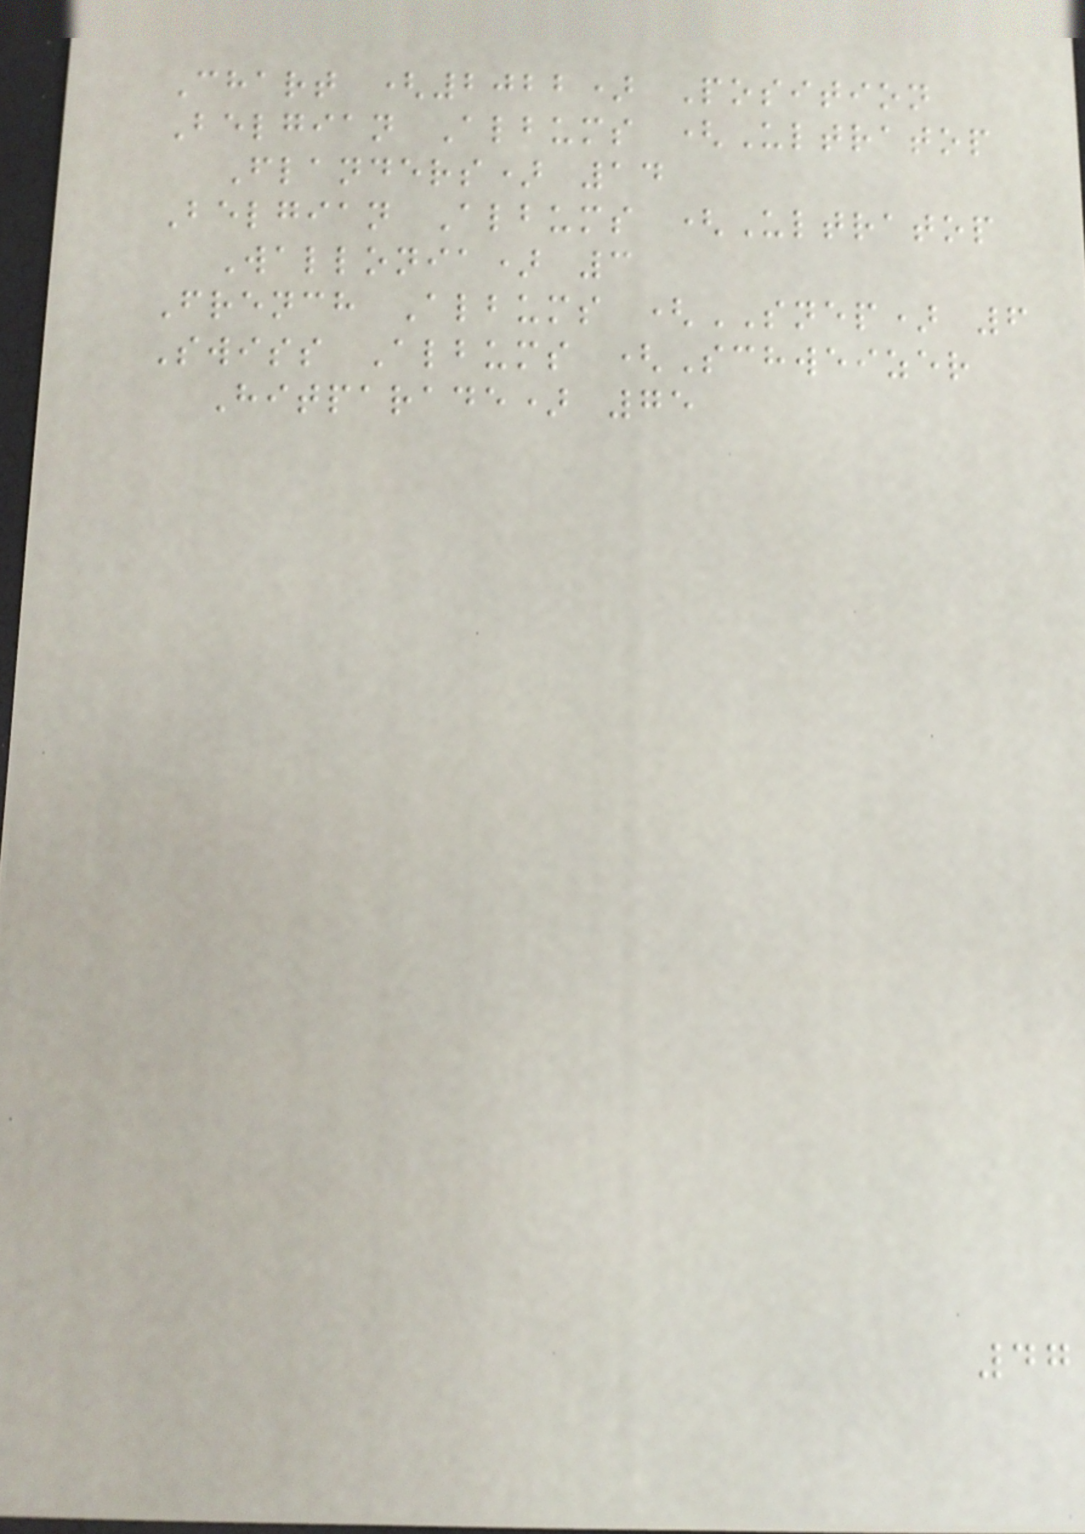Chart (2022) Position
Belgian Albums (Ultratop
Flanders) 14
Belgian Albums (Ultratop
Wallonia) 3
French Albums (SNEP) 6
Swiss Albums (Schweizer
Hitparade) 75
47
